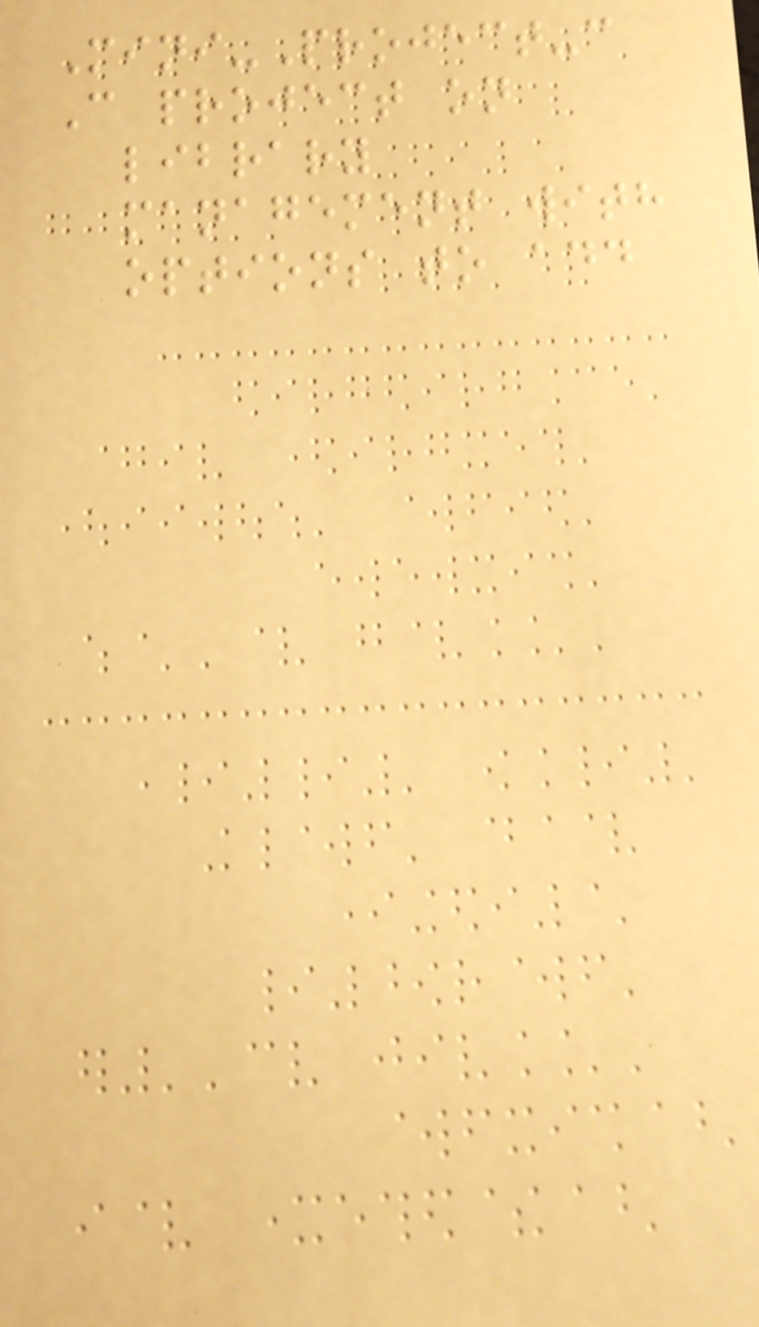Mini-Project-c
C project on
library
management with
options to add
